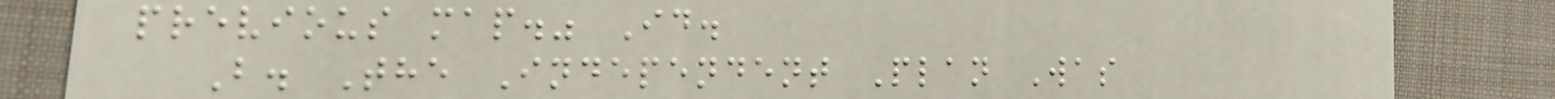previous map." Id.
B. The Independent Plan Was
